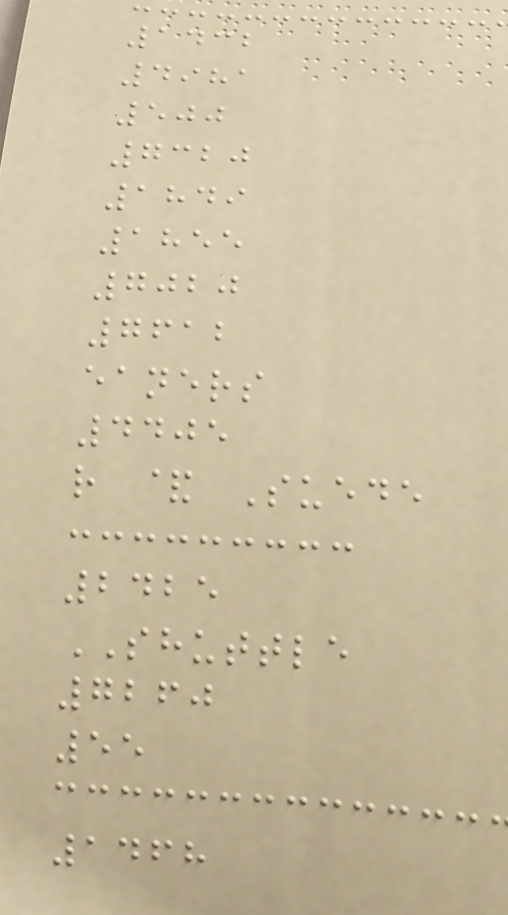1432
4981
500
7320
1849
1855
7020
7612
eaners
4405
r & Suede
2425
SHUTTLE
7260
55
1468
